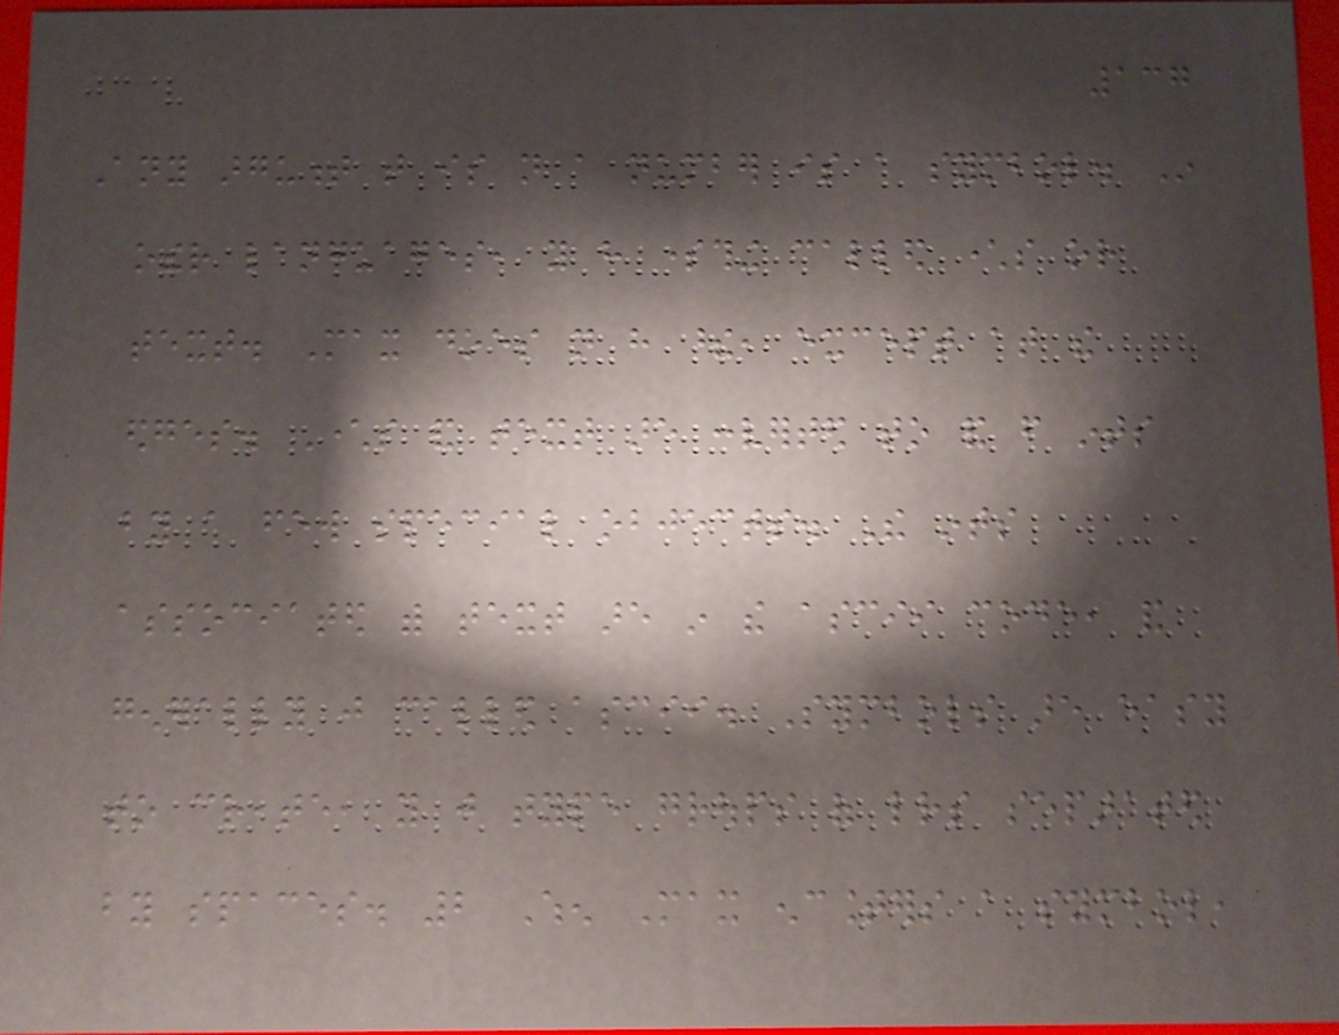137
Any argument that is not a number is a symbol. In
other languages, you have something called characters or
text. Max does not have these, except at the
edges. Characters and text are converted to and from ints
by a few special objects. The ints
associated with text are in the ascii code, and
generally just called ascii. Symbols are easy
to create, you just type groups of letters separated
by spaces. 2 When Max encounters a symbol,
